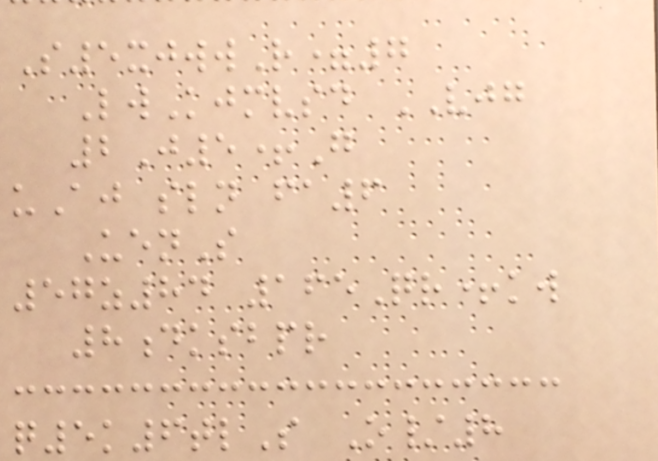S5xjwwR=7
LwKjmvsd VJG
2J5+G
uAj sln fa6
UenS
57z84 165Qr+kw
8dksbpr
q5k6tlS O/8
